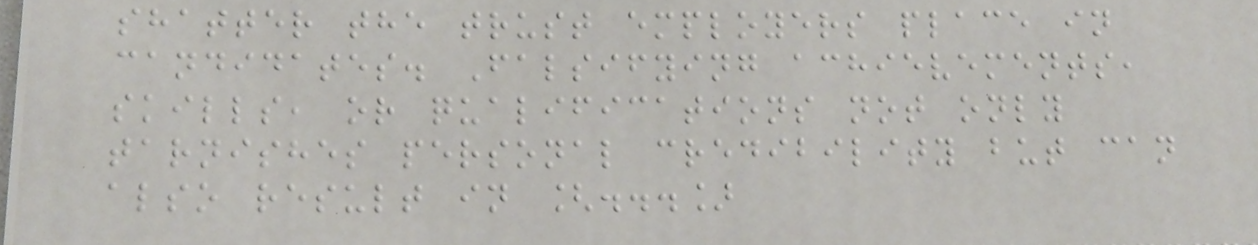shatter the trust employers place in
candidates. Falsifying achievements,
skills, or qualifications not only
tarnishes personal credibility but can
also result in [...]
